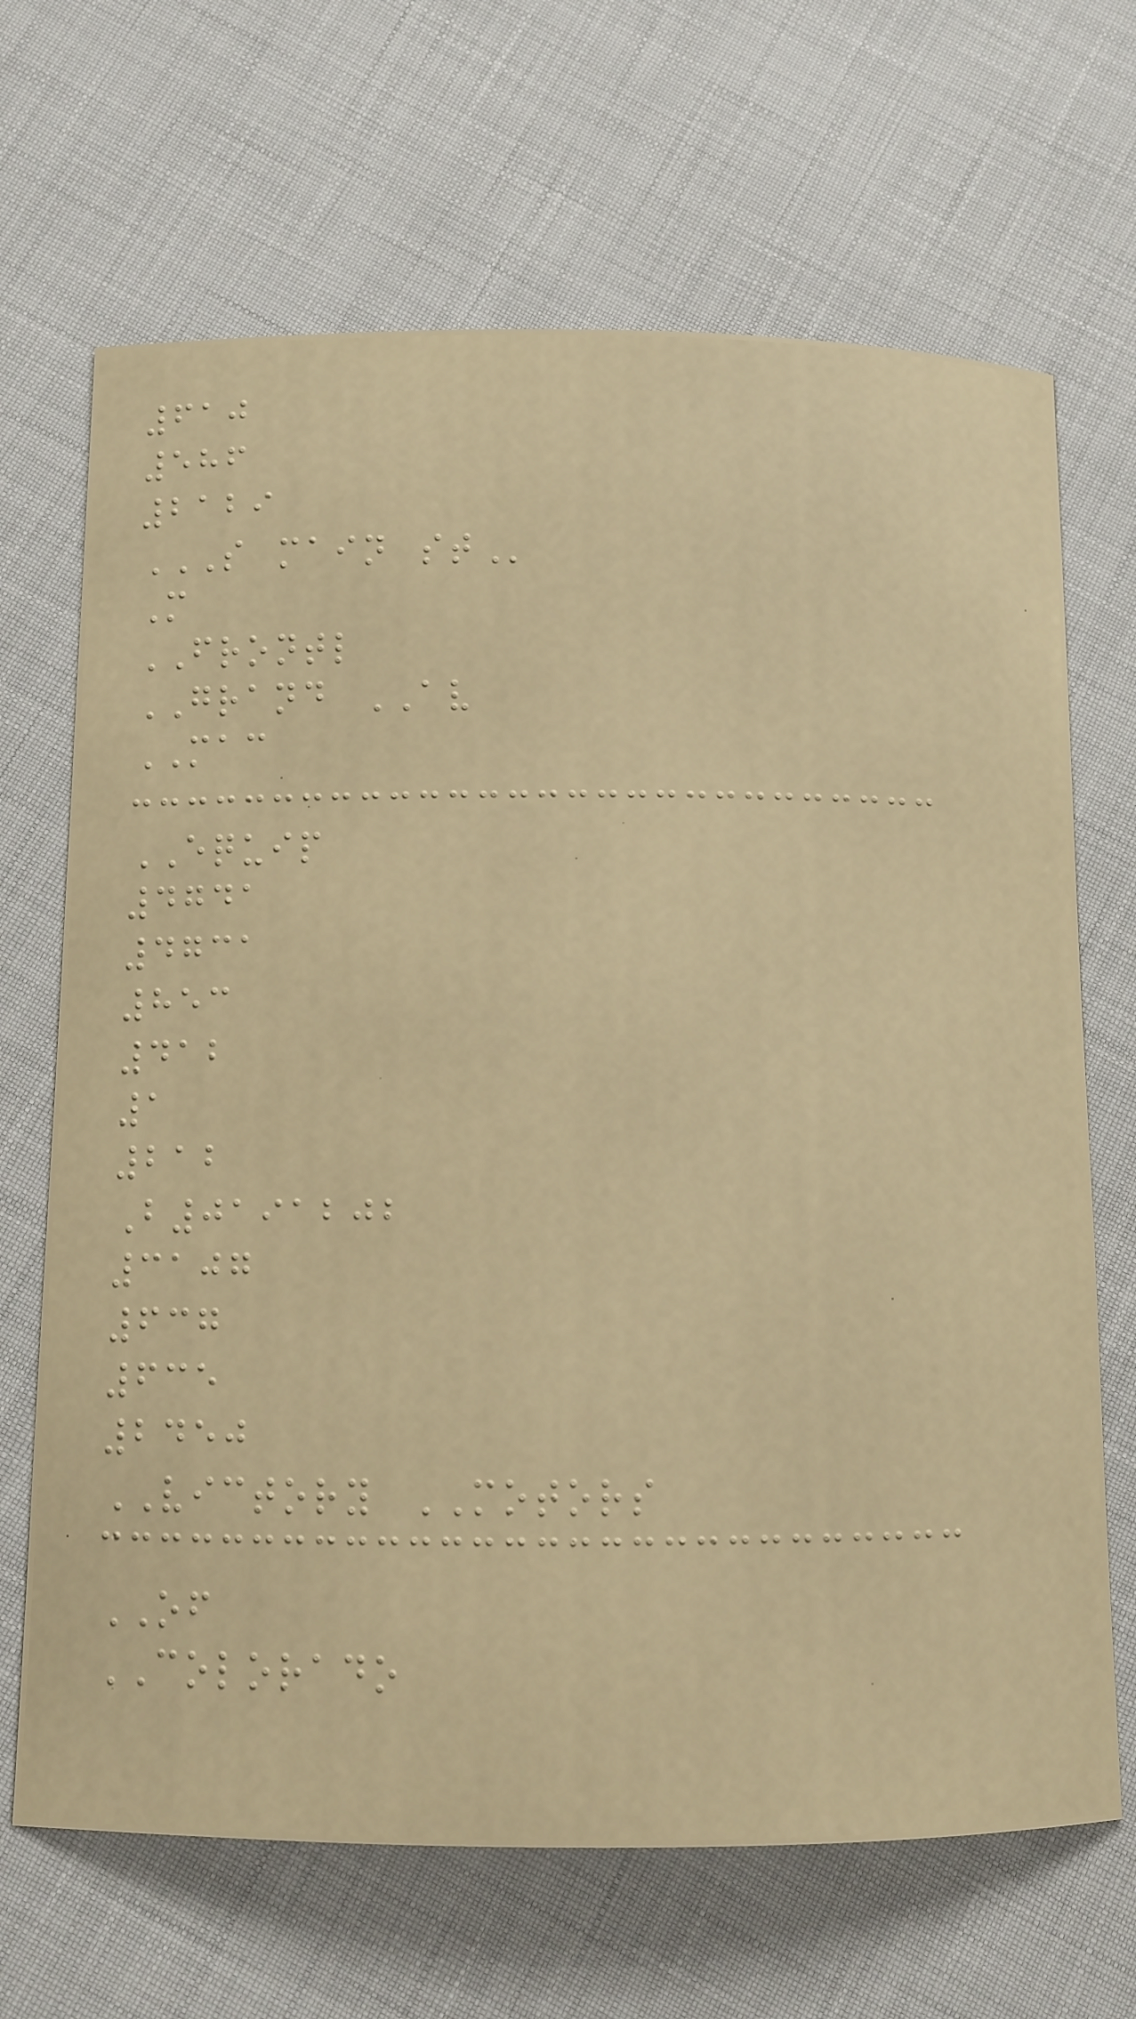610
586
2129
S MAIN ST
M
FRONTL
GRAND AV
MAC
EQUIP
4741
4731
853
412
1
212
B0191202
3107
637
635
2450
VICTORY MOTORS
OF
COLORADO
